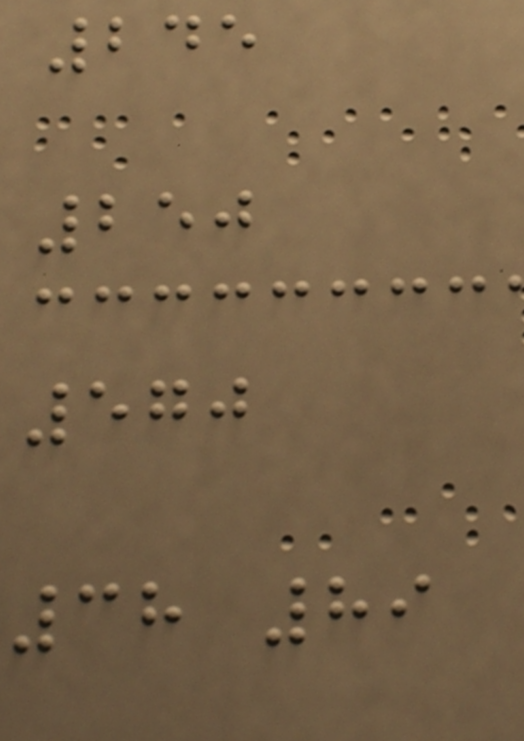245
250
570
38 89
